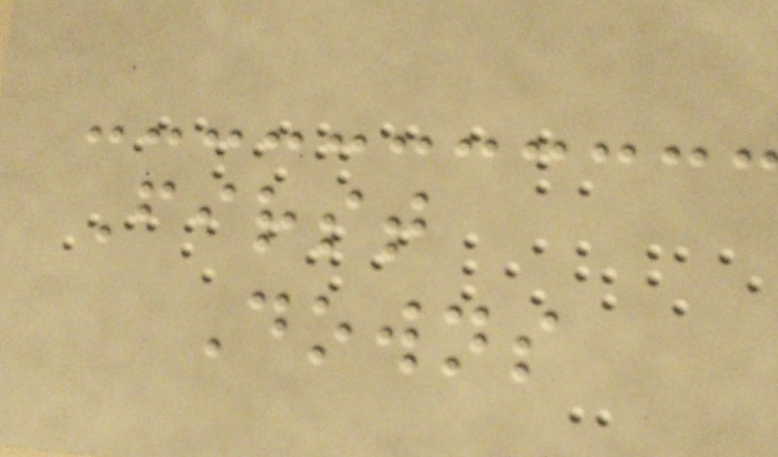First
Downs
